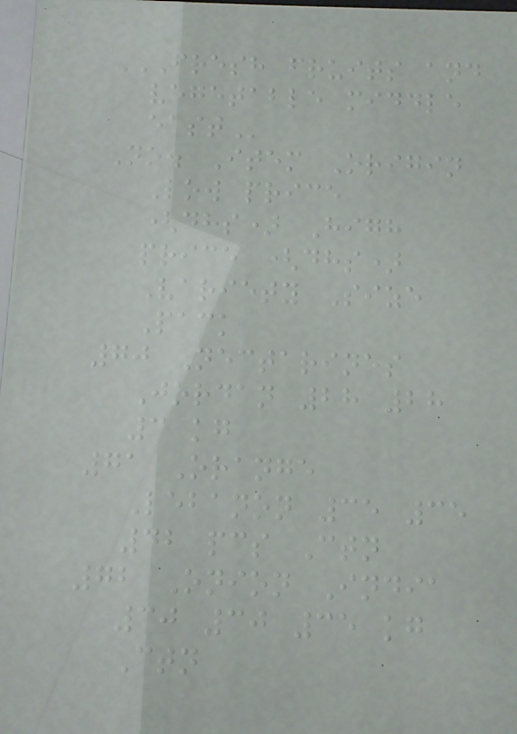FRESH FRUITS AND
VEGETABLE MIDDLE
EAST
No. Item Origin
Low price
(dhs) High
price (dhs)
Variety Size
Pack
70 Nectarines
Jordan 28 28
3 kg
71 Orange
Lebanon 35 35
42 pcs Ctn
72 Onion India
30 30 35 kg
Ctn
